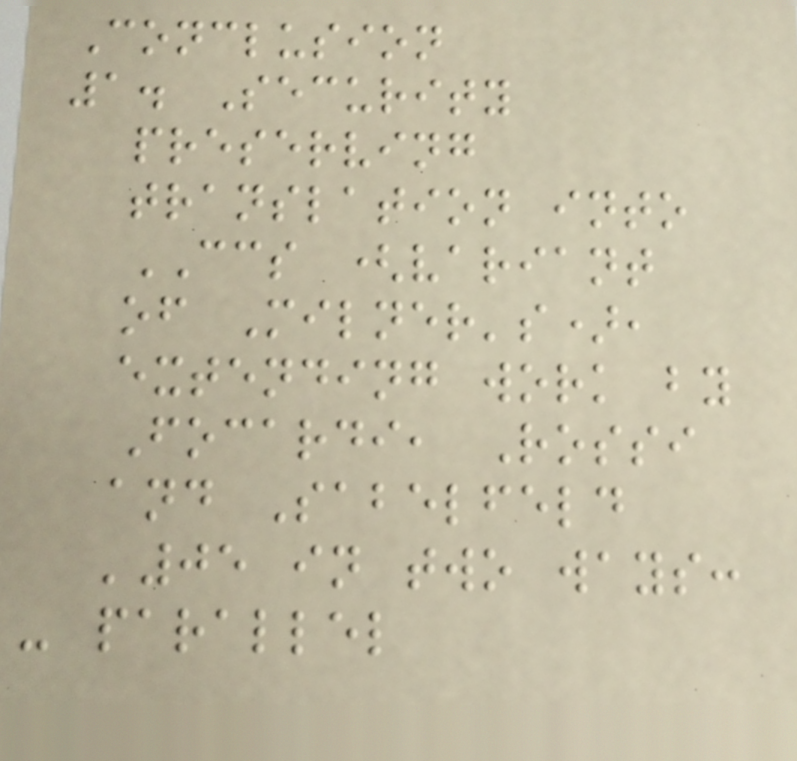Conclusion
1. Security
preserving
translation into
CCS (variant
of Milner's),
extending work by
Focardi, Rossi
and Sabelfeld
'05 in two ways:
- parallel
